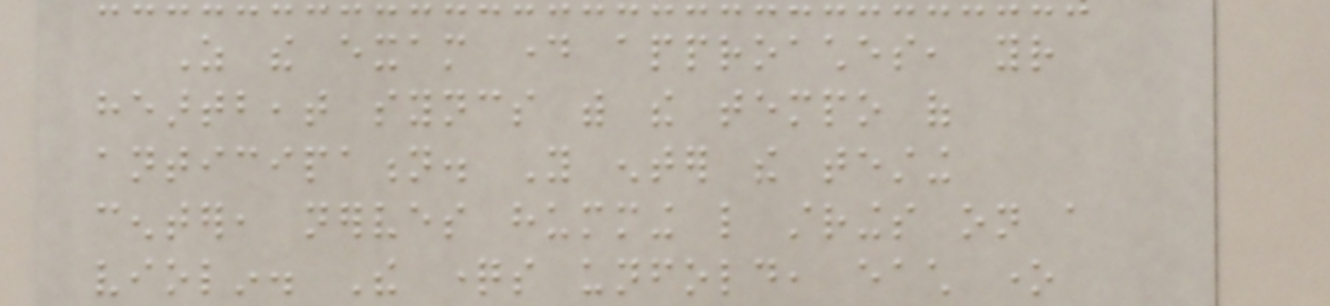As the exam day approaches, your
heartbeat syncs with the tempo of
anticipation. You enter the testing
center, nerves humming like strings on a
violin. The questions unfold, each one
